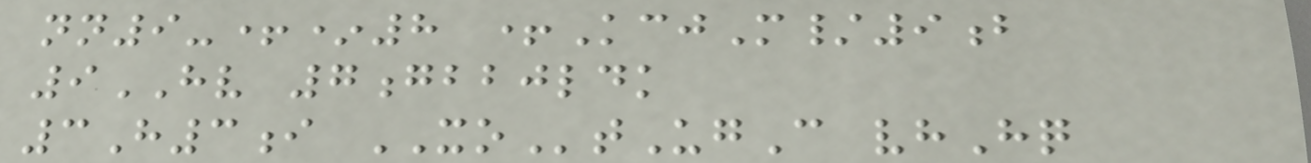nn9-+*8 +KcjM/9b
9HV 7gbbjldk
3H3i XOtUgC vhHq
